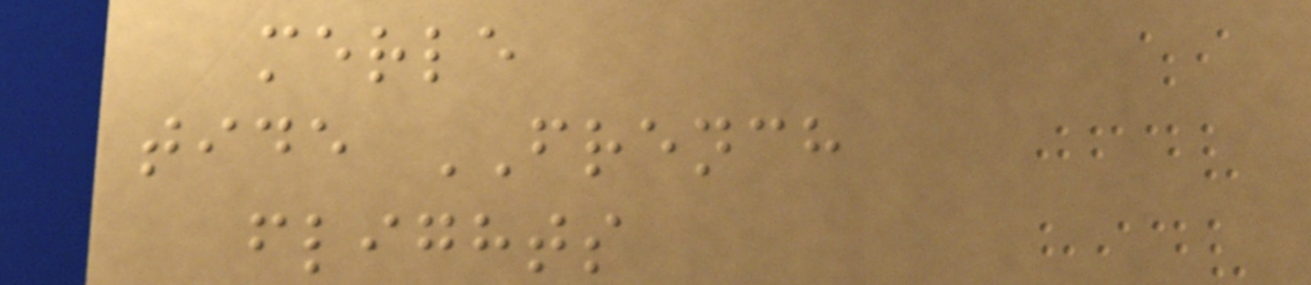merle
tide FRENCH
flights
